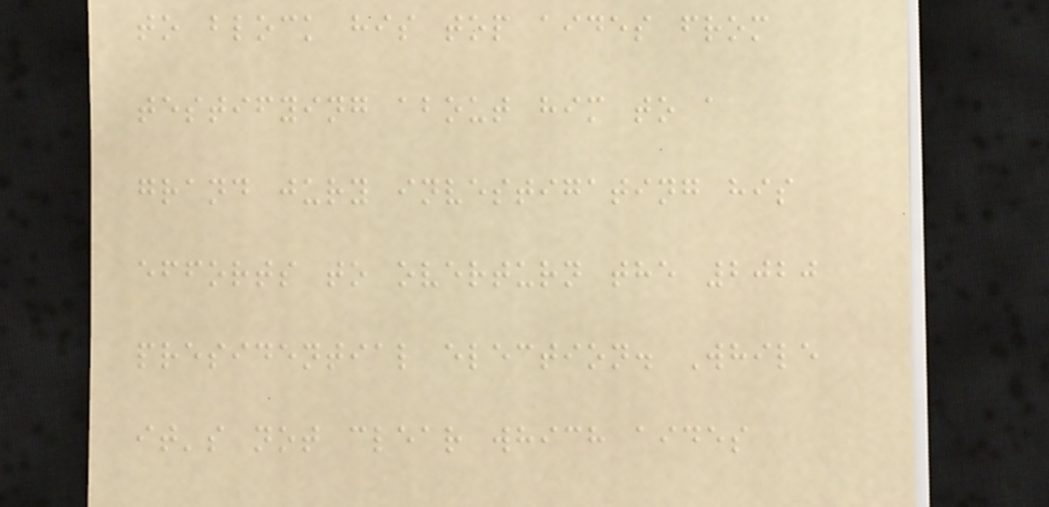to block his top aides from
testifying about him to a
grand jury investigating his
efforts to overturn the 2020
presidential election. While
it's not clear which aides
